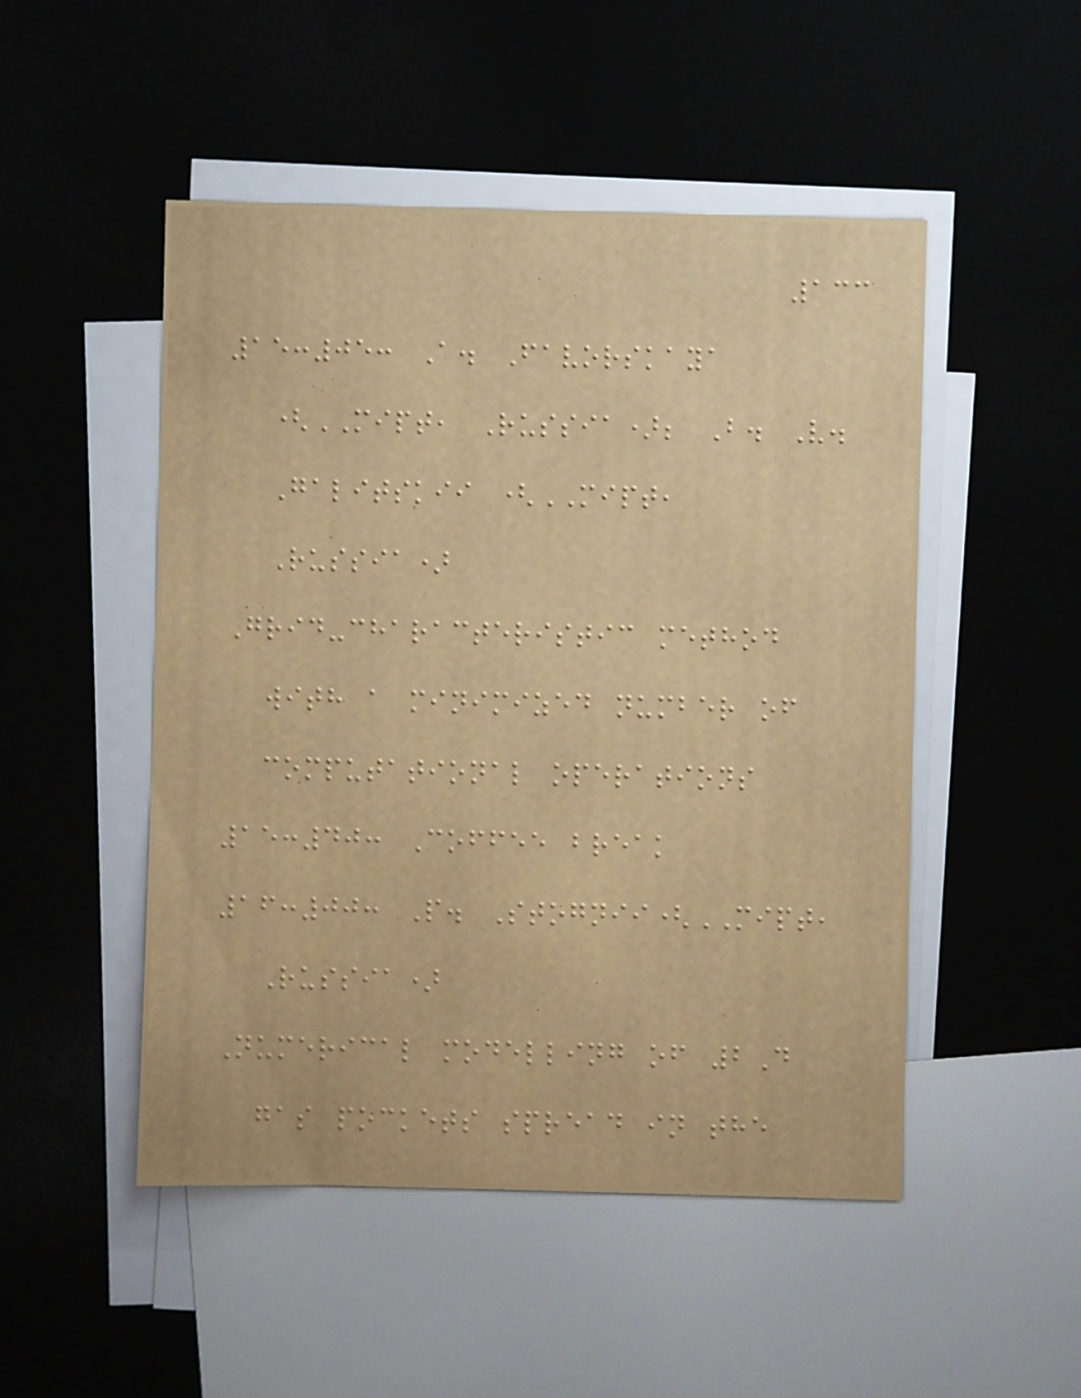133
15:05: A. Favorskaya
(MIPT, Russia); B. V.
Galitskii (MIPT,
Russia)
Grid-characteristic method
with a minimized number of
computational operations
15:40: Coffee break
16:00: P. Stognii(MIPT,
Russia)
Numerical modelling of 2D
gas pockets spread in the
